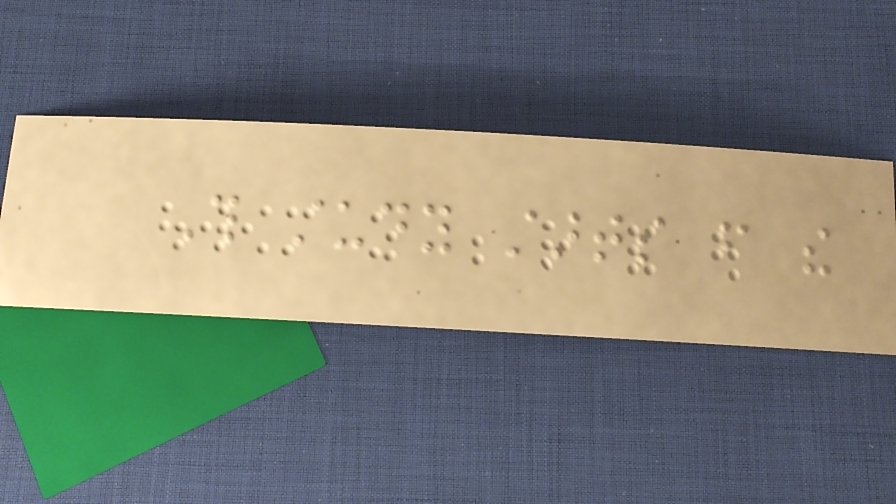This study starts from the
